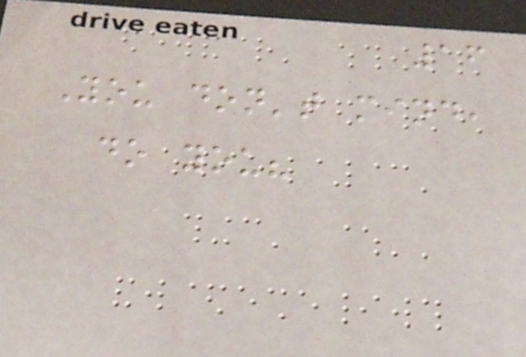16
You don't mind,
do you?
